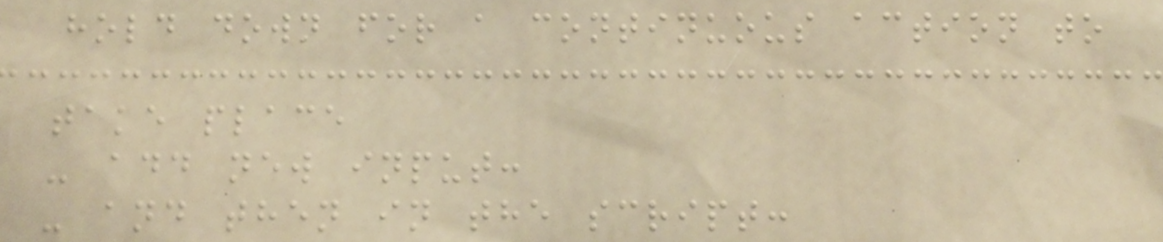hold down for a continuous action to
take place
- add new input:
- and then in the script:
